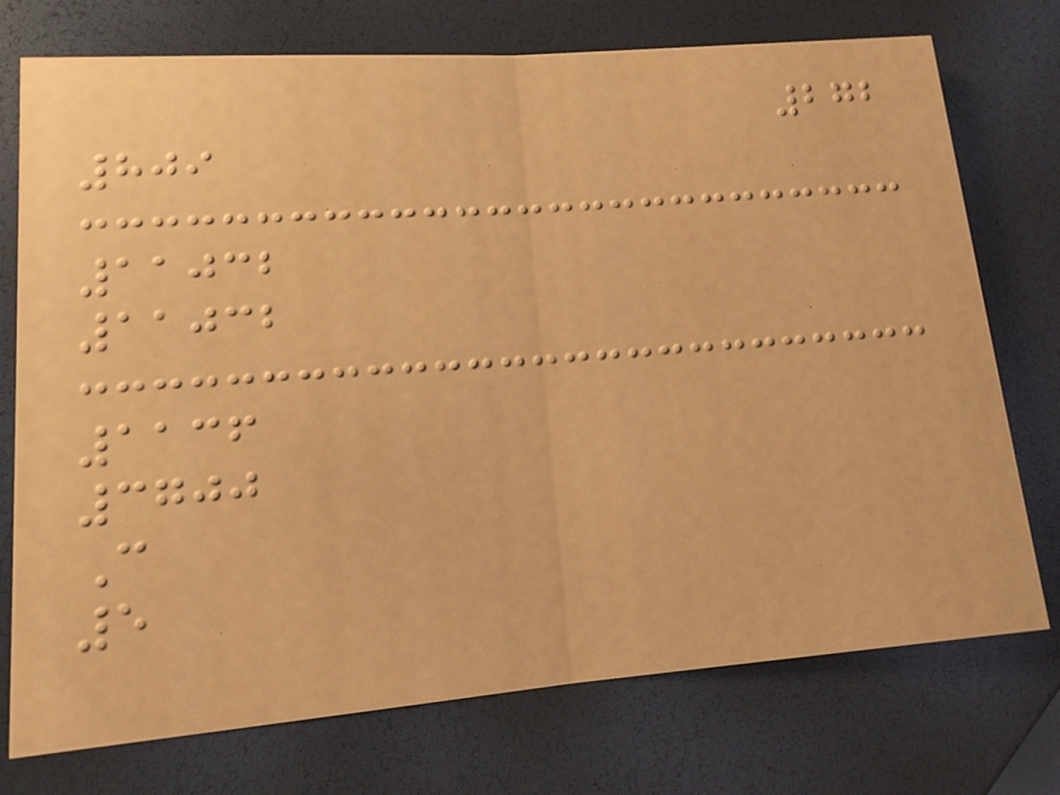272
809
11032
11032
1136
3700
C
5
